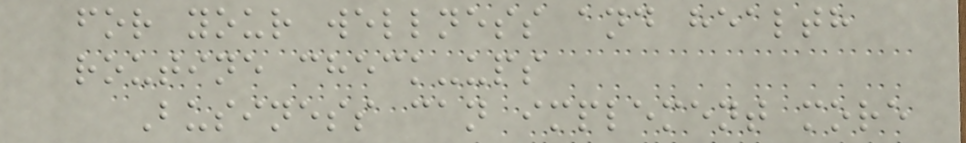for your wellness and health
routine check-ups
Business can implement more
